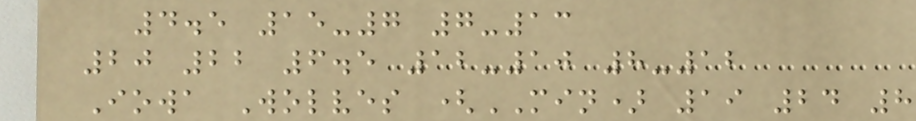4.5 15-7 7-13
20 22 6.5 12-10 8-12
Iowa Wolves (MIN) 19 24 8
